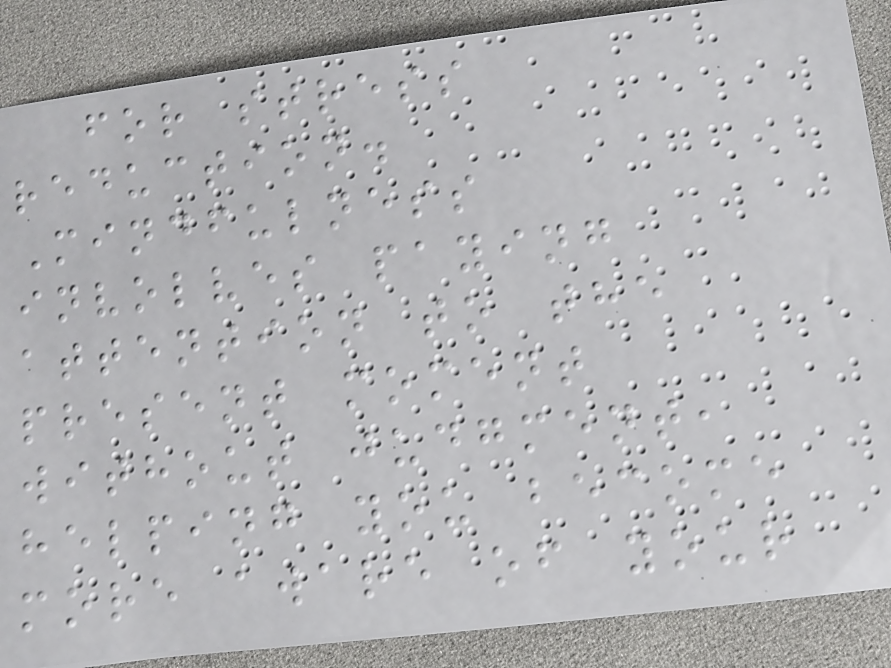for stress
reduction.
Mindfulness
involves paying
attention to the
present moment
without judgment,
helping you become
more aware of your
